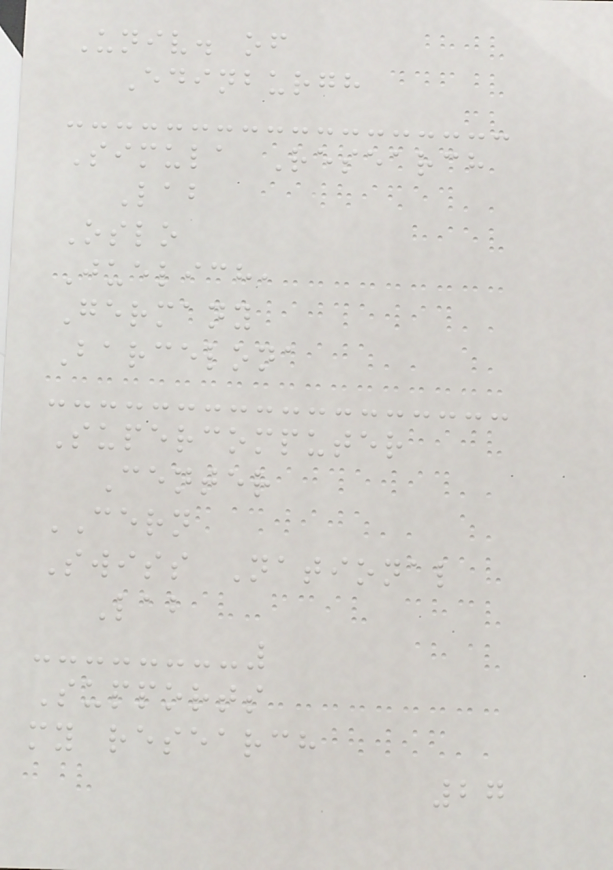Univ. of
Edinburgh
Simula Research
Lab
Oslo
Juelich,
Germany
Barcelona
Supercomputer
Center
CERN
Swiss National
Lab
Supports
my research
27
